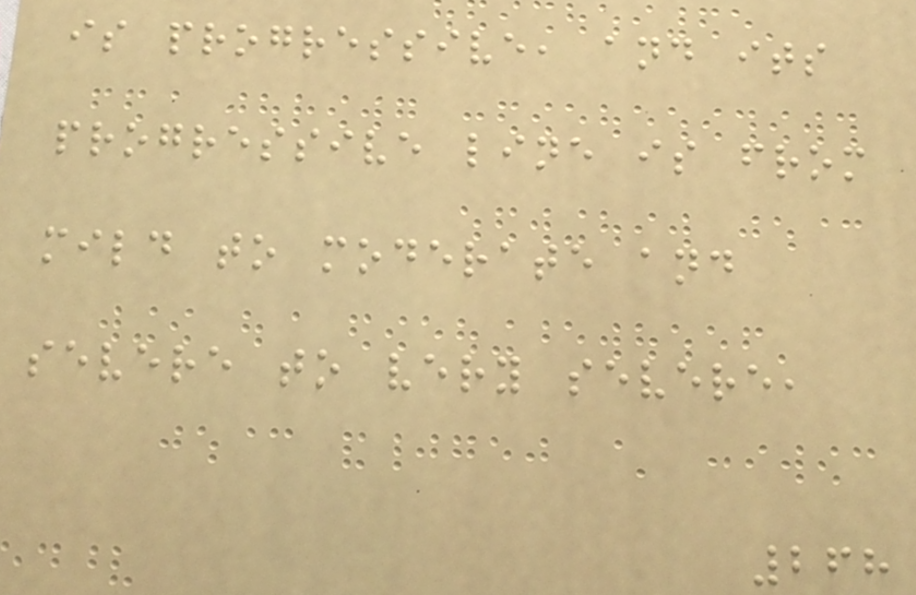is progressive, and its
progressive line is from
mild to moderate and
severe to very severe,
268
